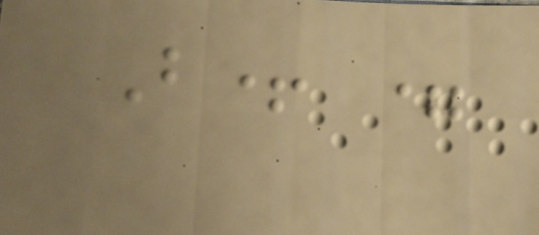B+ =
